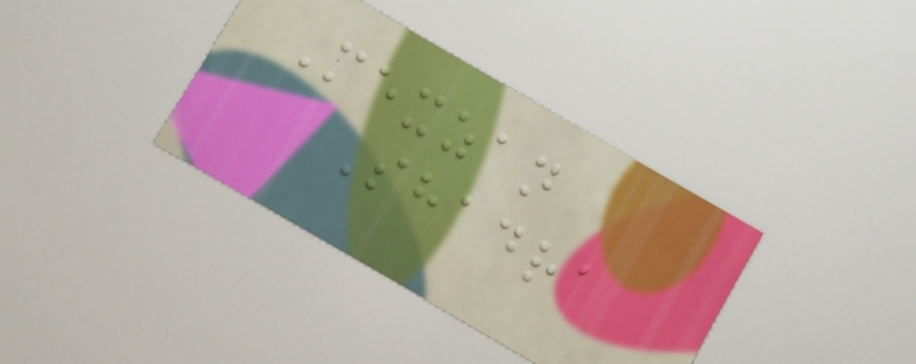Mexzan
Shadra
